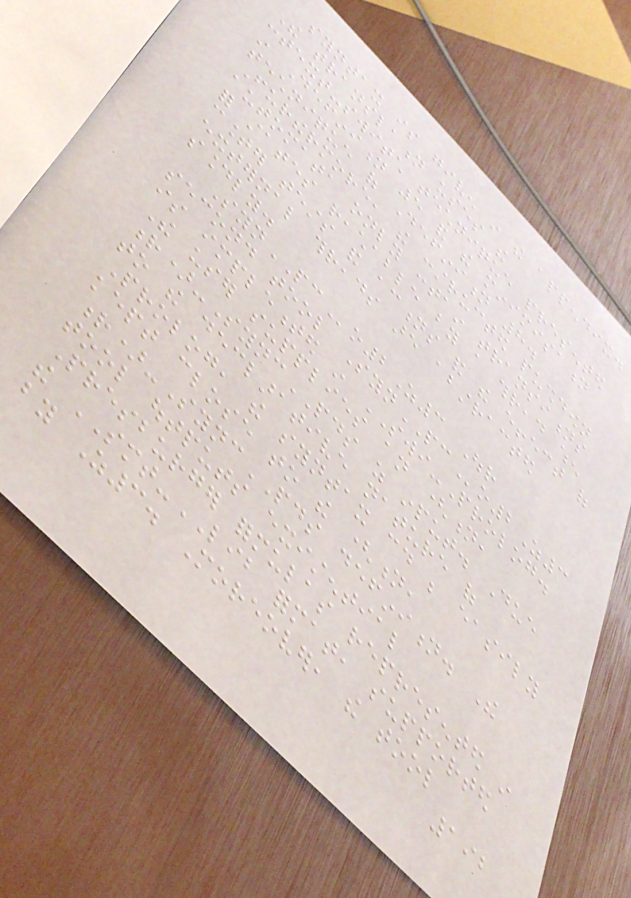syntax is given in the appendix.
The translation uses the
context-switch technique presented
in Definition 5 and the minimisation
technique of Definition 8.
Furthermore, the constructed pushdown
automata only contain transitions
for states reachable by a thread when
counter tests and actions and the effect of
external threads are abstracted
soundly.
SynPCo2Z3 Our
second tool SynPCo2Z3
is implemented in SWI-Prolog.
The user supplies an (n,
r)-SyncPDS as input. Due
to the declarative nature of
Prolog, the syntax could be easily
kept close to the (n,
r)-SyncPDS definition. The
tool outputs existential
Presburger formulas represented in
the SMT-LIB format, supported
by Z3. Moreover, the tool
192
